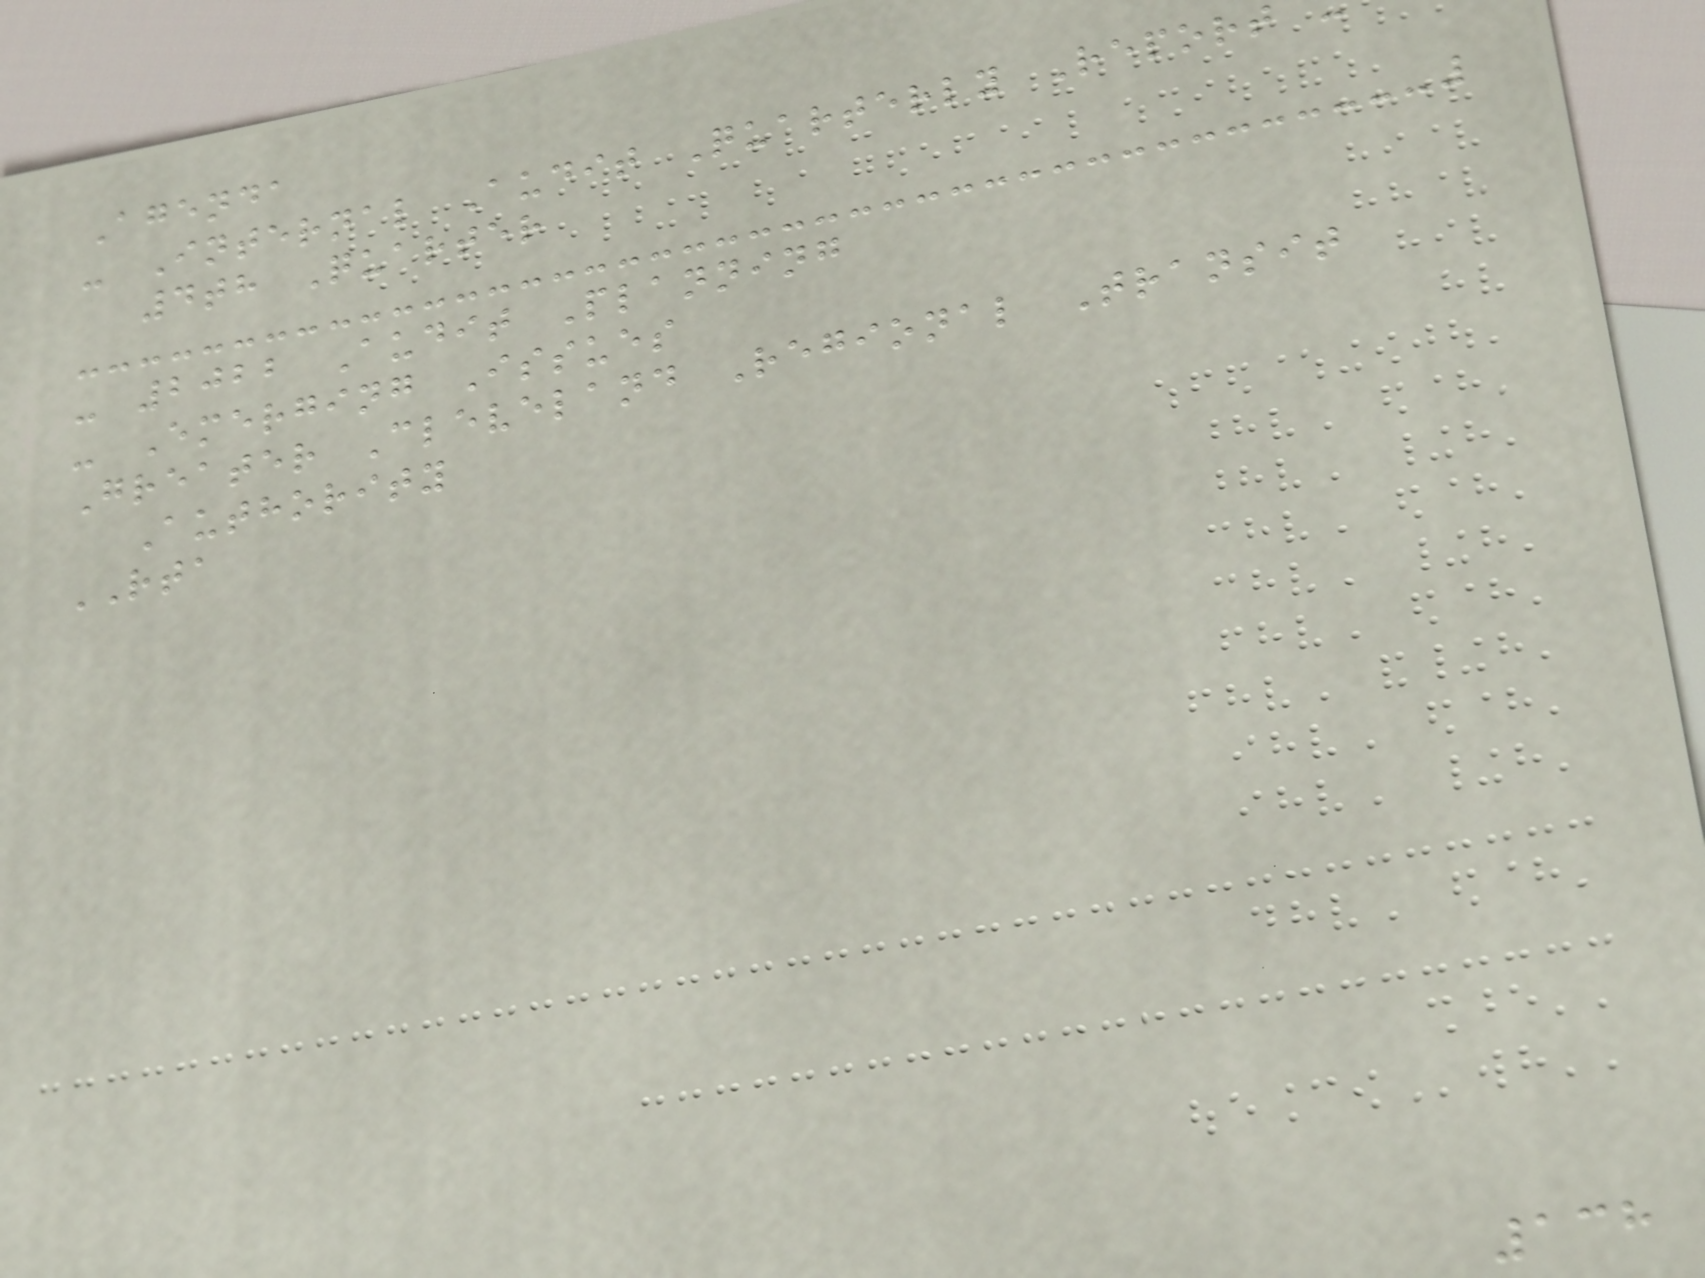Agenda
- Internal Audit Quarterly Report
4th Quarter
- 2022 Audit Planning
- Emerging Issues
Greater Cleveland Regional Transit
Authority
RTA
138
